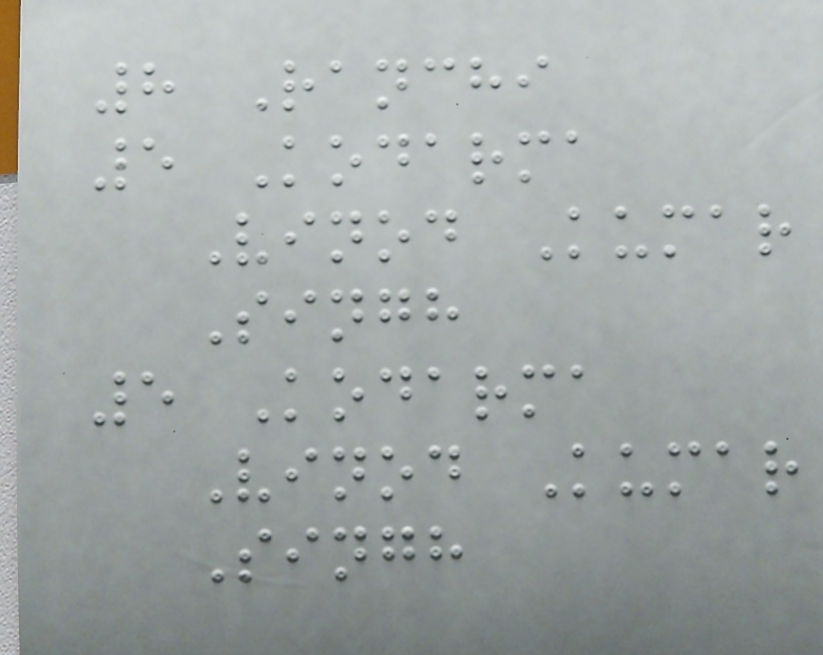8 Ranchi
5 Kodarma
Vinod Kumar
Singh
5 Kodarma
Vinod Kumar
Singh
